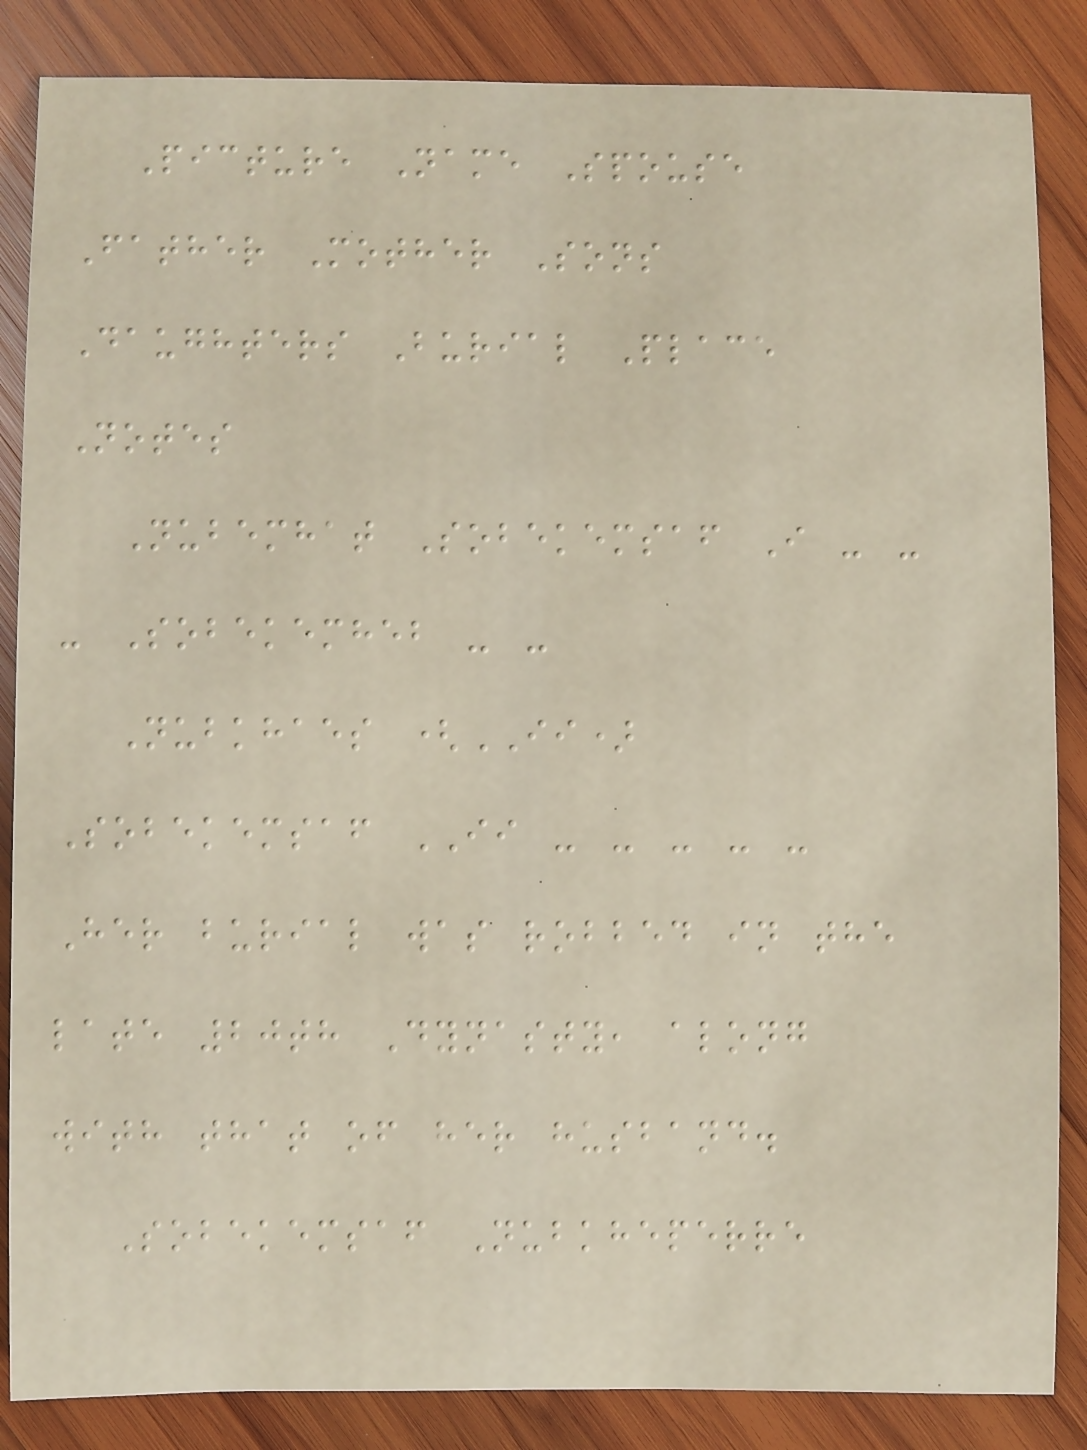Picture Name Spouse
Father Mother Sons
Daughters Burial Place
Notes
Nubemhat Sobekemsaf I - -
- Sobekemheb - -
Nubkhaes (II)
Sobekemsaf II - - - - -
Her burial was robbed in the
late 20th Dynasty, along
with that of her husband.
Sobekemsaf Nubkheperre
